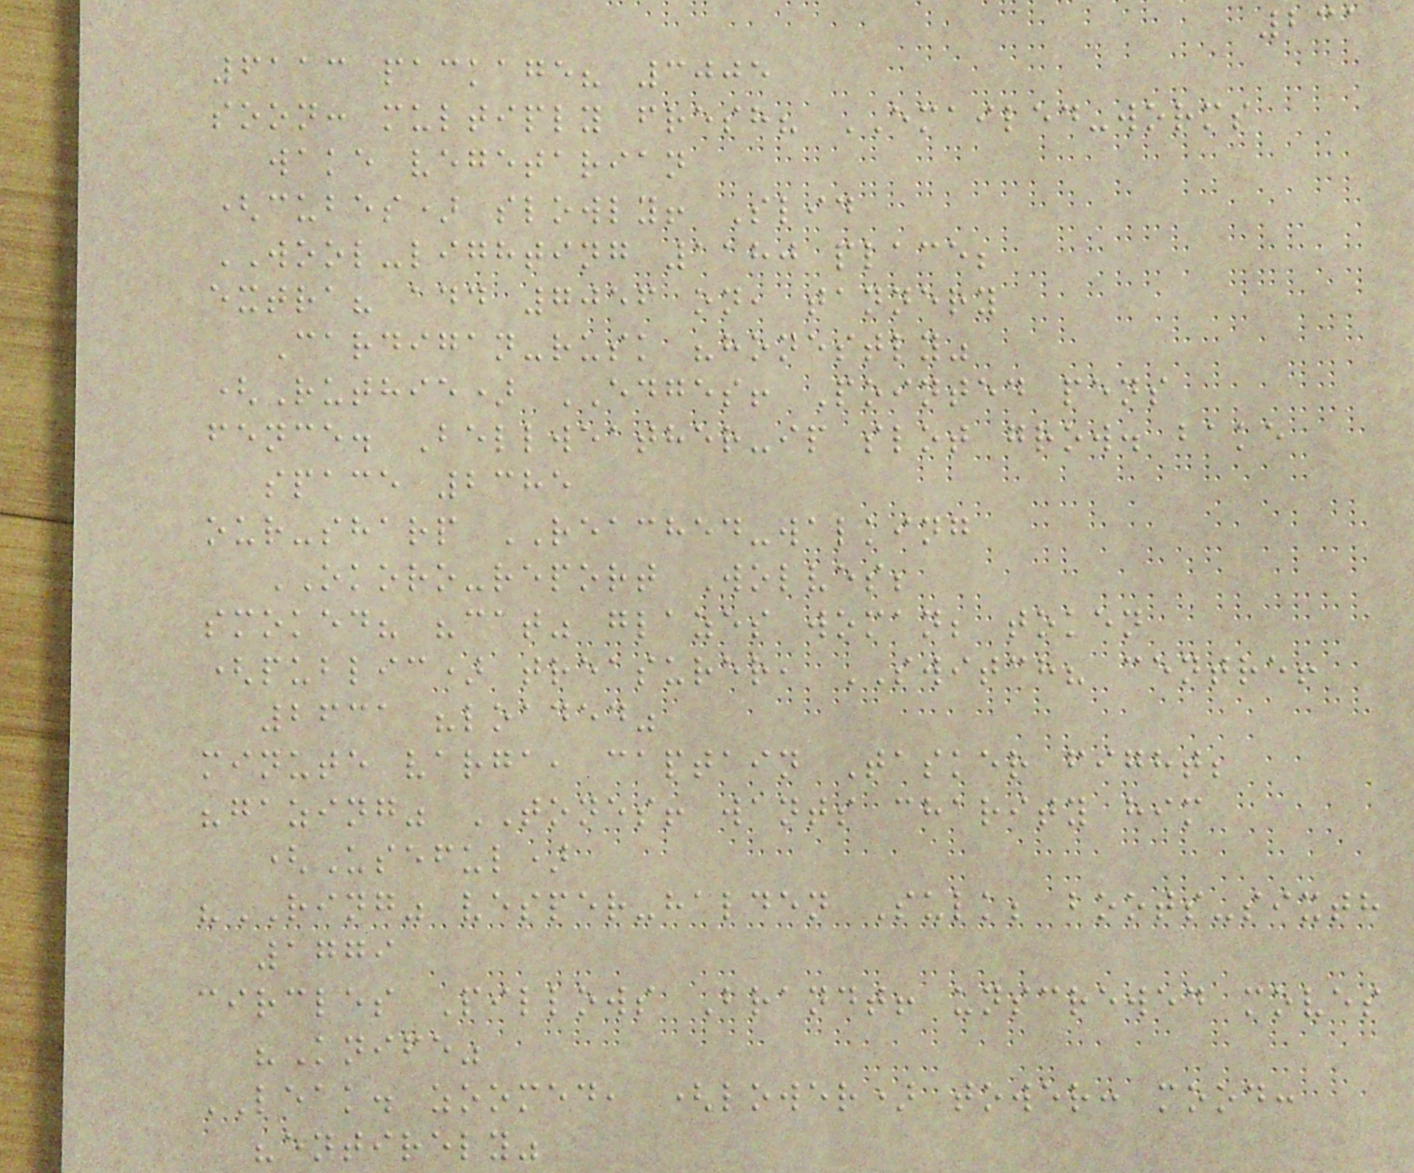231
6113 package? 3005
soon: multiply fresh? EMAILED-worms
wake vegetarian
(cubes) slowly! Slid
WOOL-lighting 1180 place;
extra? add 7056 on, tannery
Cardigan-rusk "honestly"
(Ruthie) EDGES! Pointed pens
fence. Bellweather-ip slot grow. bake
space 2385
our-sharp REACHED-walking
OKORO-report Wolves;
smoked? "cat" glazes woman; token
(public) treasurer, SWITCH? centre!
2631 "loaded"
minute varga, captain Tasker fight;
"gazing" TONES! wants charity him
(Useful)
"RING" vesper-halden Sulk; boots-sixth
1779
circles Pillows Brandt! unscrewed moves
"Knife"
LEAK. zoomed, (lower) tower: mood:
"entirely"
